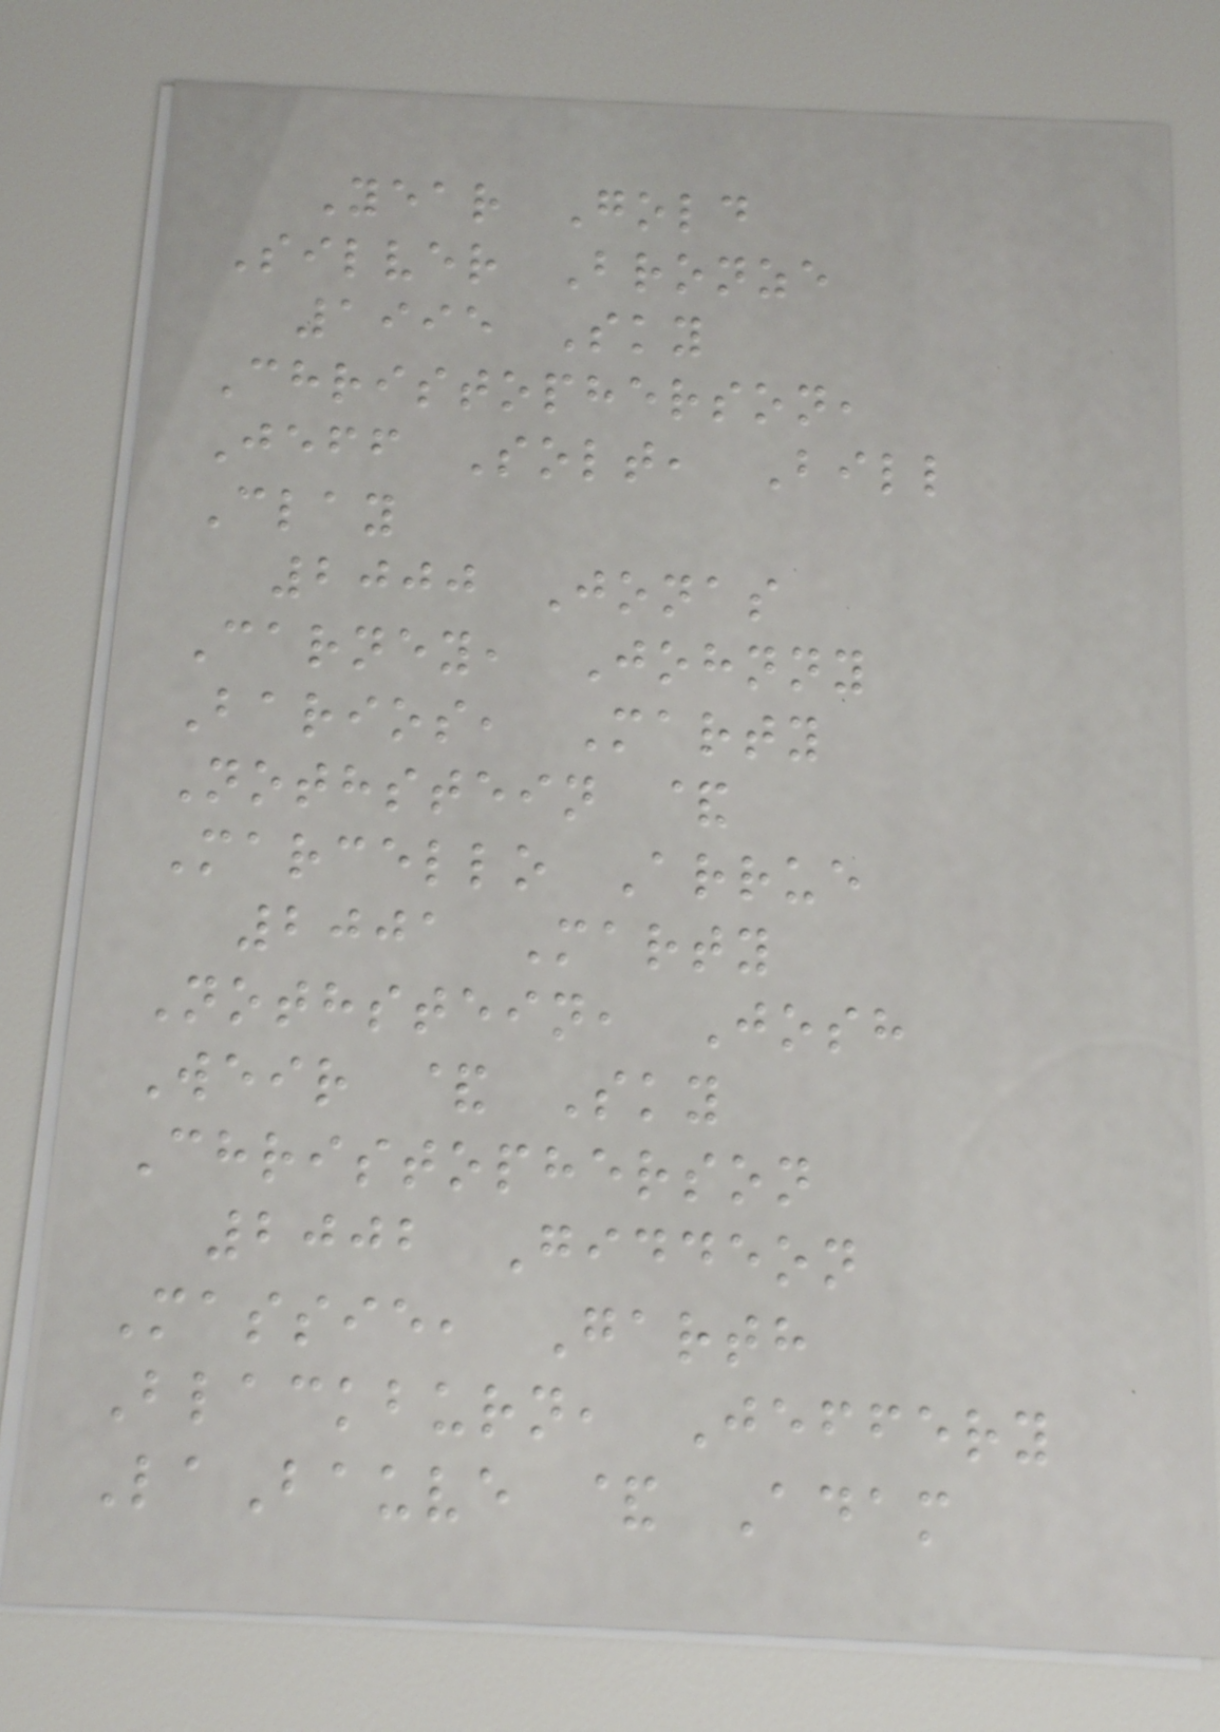Year Gold
Silver Bronze
1995 Sky
Christopherson,
Jeff Solt, Bill
Clay
2000 Jonas
Carney, Johnny
Barios, Marty
Nothstein &
Marcello Arrue
2001 Marty
Nothstein, Josh
Weir & Sky
Christopherson
2002 Giddeon
Massie, Garth
Blackburn, Jeffery
LaBauve & Adam
